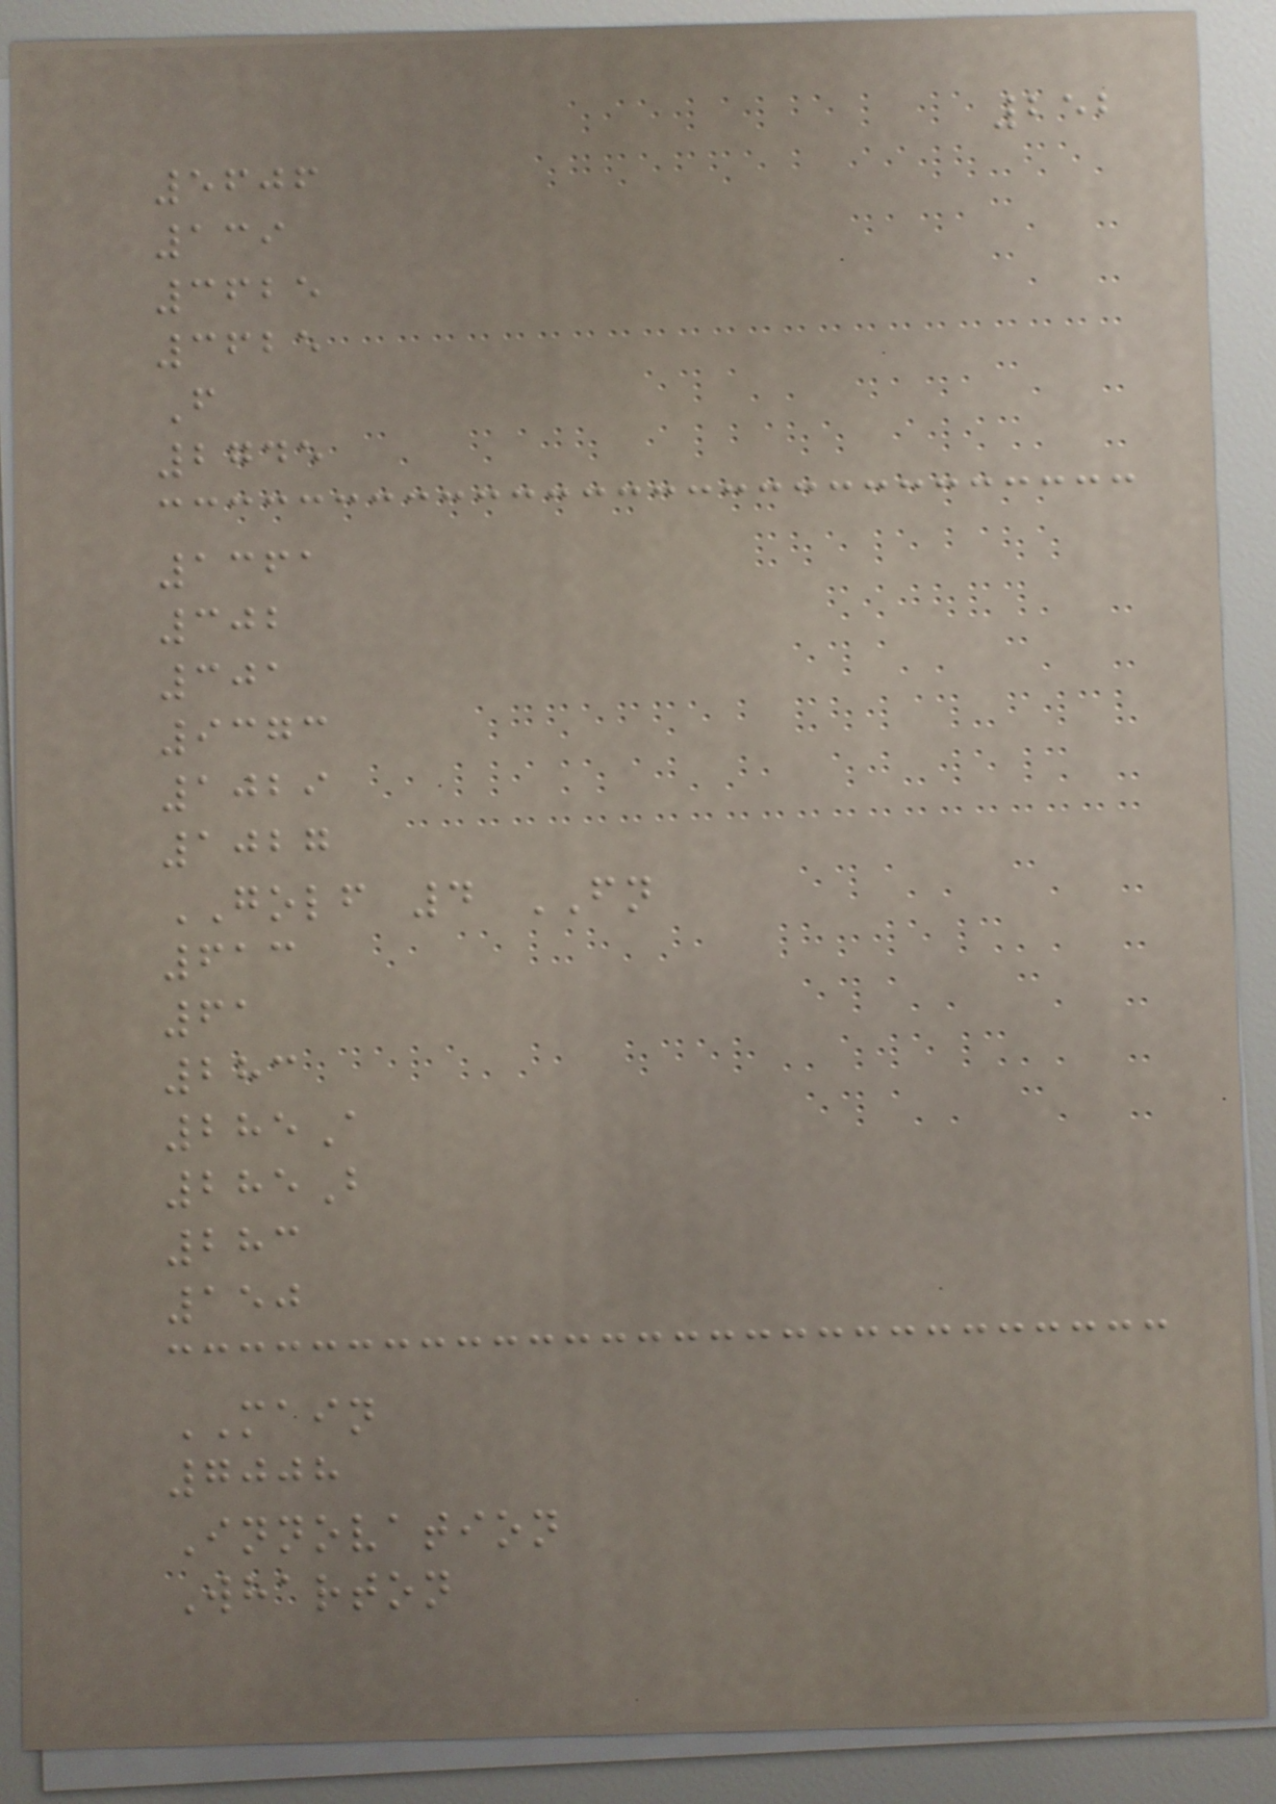252
5606
139
3625
3625
F
2745
1361
302
301
9373
1029
1027
GOLF 4 FN
613
61
283
285A
285B
283
150
MAIN
7008
Innovation
Wharton
